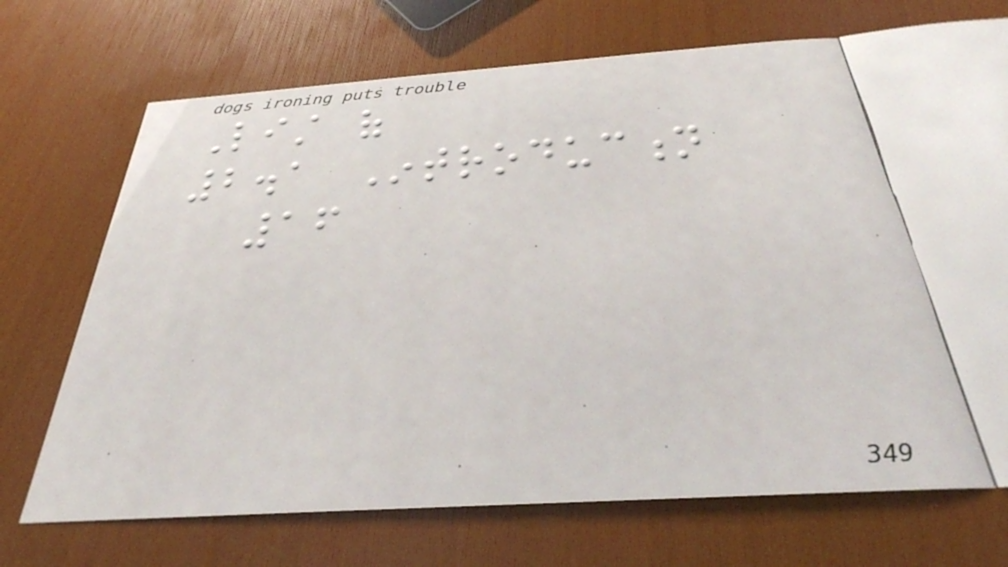List of
2.1 Introduction
16
